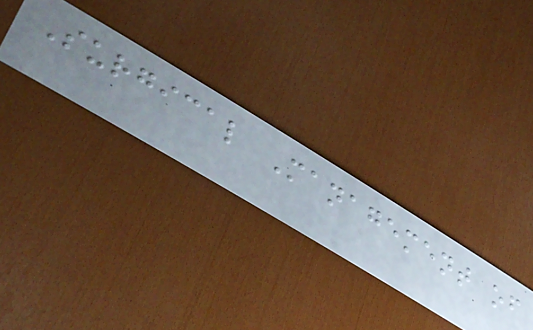Surgical Management of
